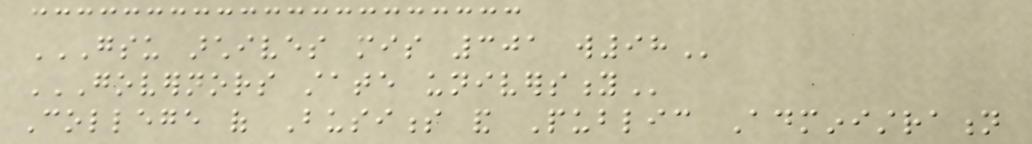GSU ARCHIVES MIS 301 W98
GOVERNORS STATE UNIVERSITY
College of Business and Public Administration
